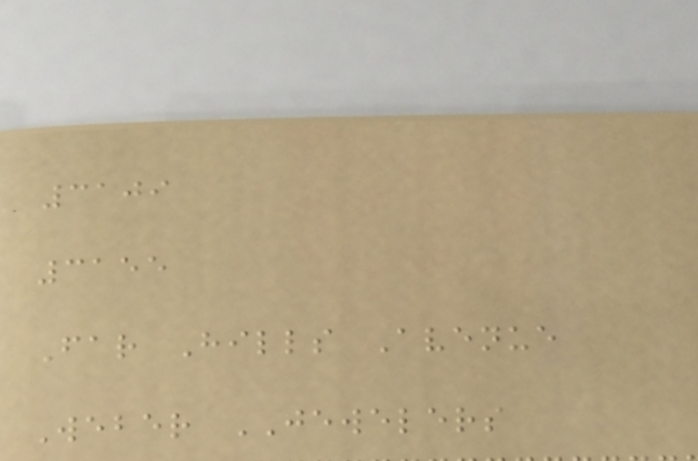3109
3155
Far Hills Avenue
Weber JEWELERS
